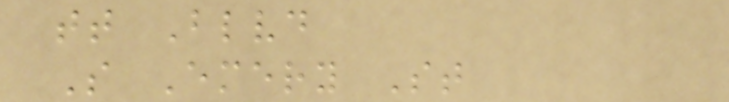tt Blvd
S Emery St
